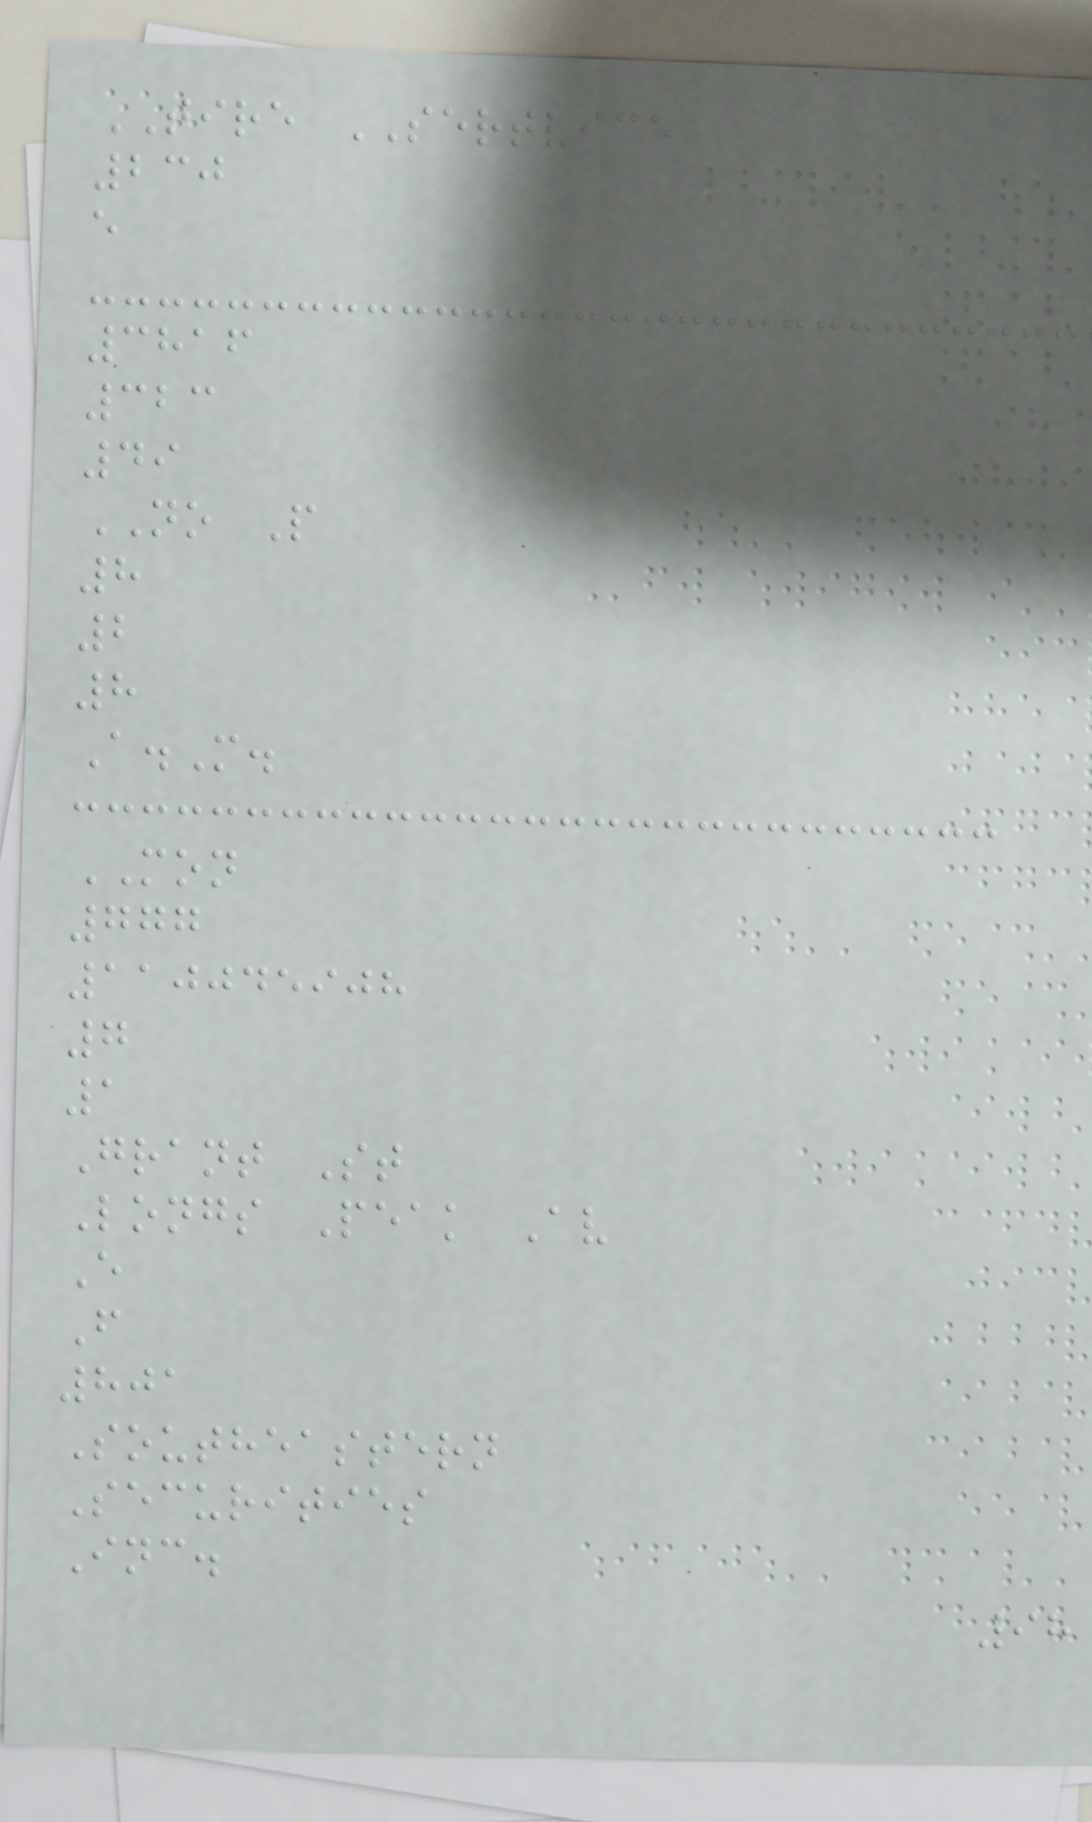TIRE SERTVICE
230
e
3816
323
49
NO P
8
2
8
A.M.
MON
777
110045908
7
1
Grant St
Longs Peak Av
E
F
801
Southeastern
Securities
Inc.
98
